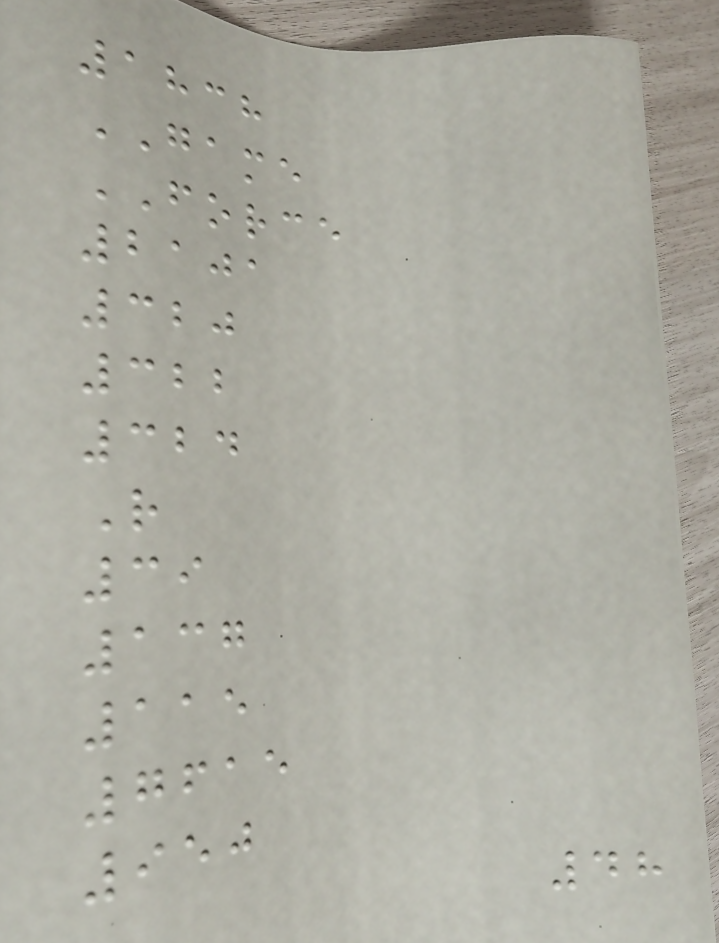1838
GAME
FORCE
2101
320
322
324
R
39
137
115
7615
950
48
